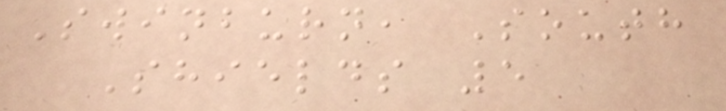Swinburn, South
Shields 5
